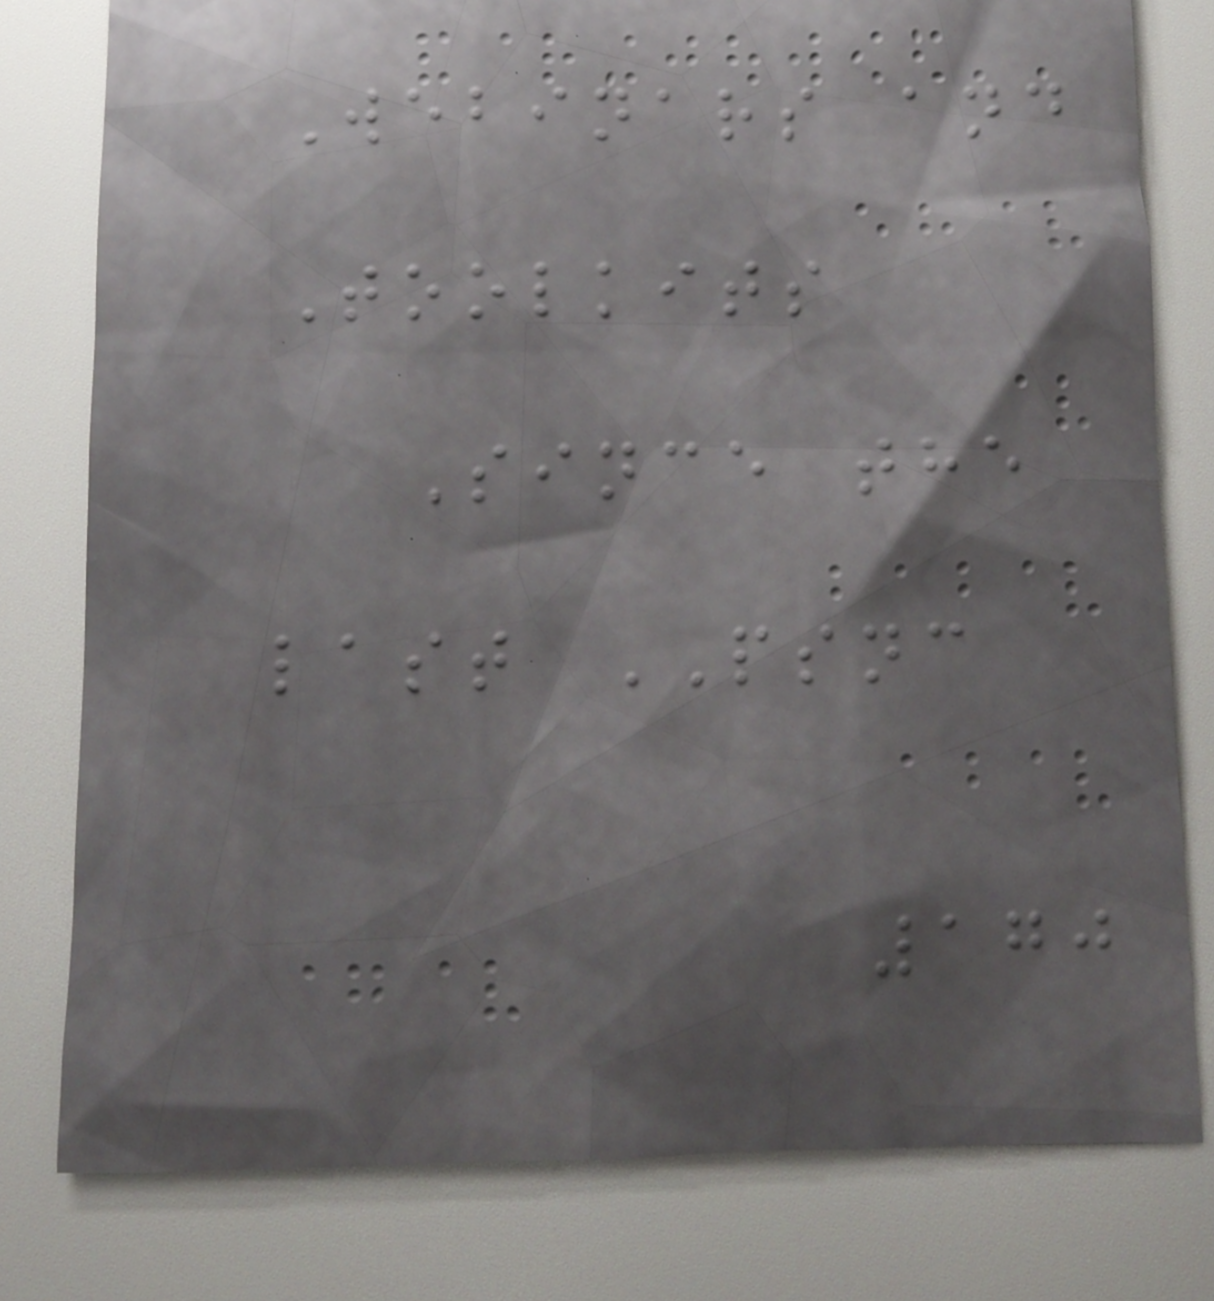Webinars and
Toolkits
Since the
last PSNC
170
